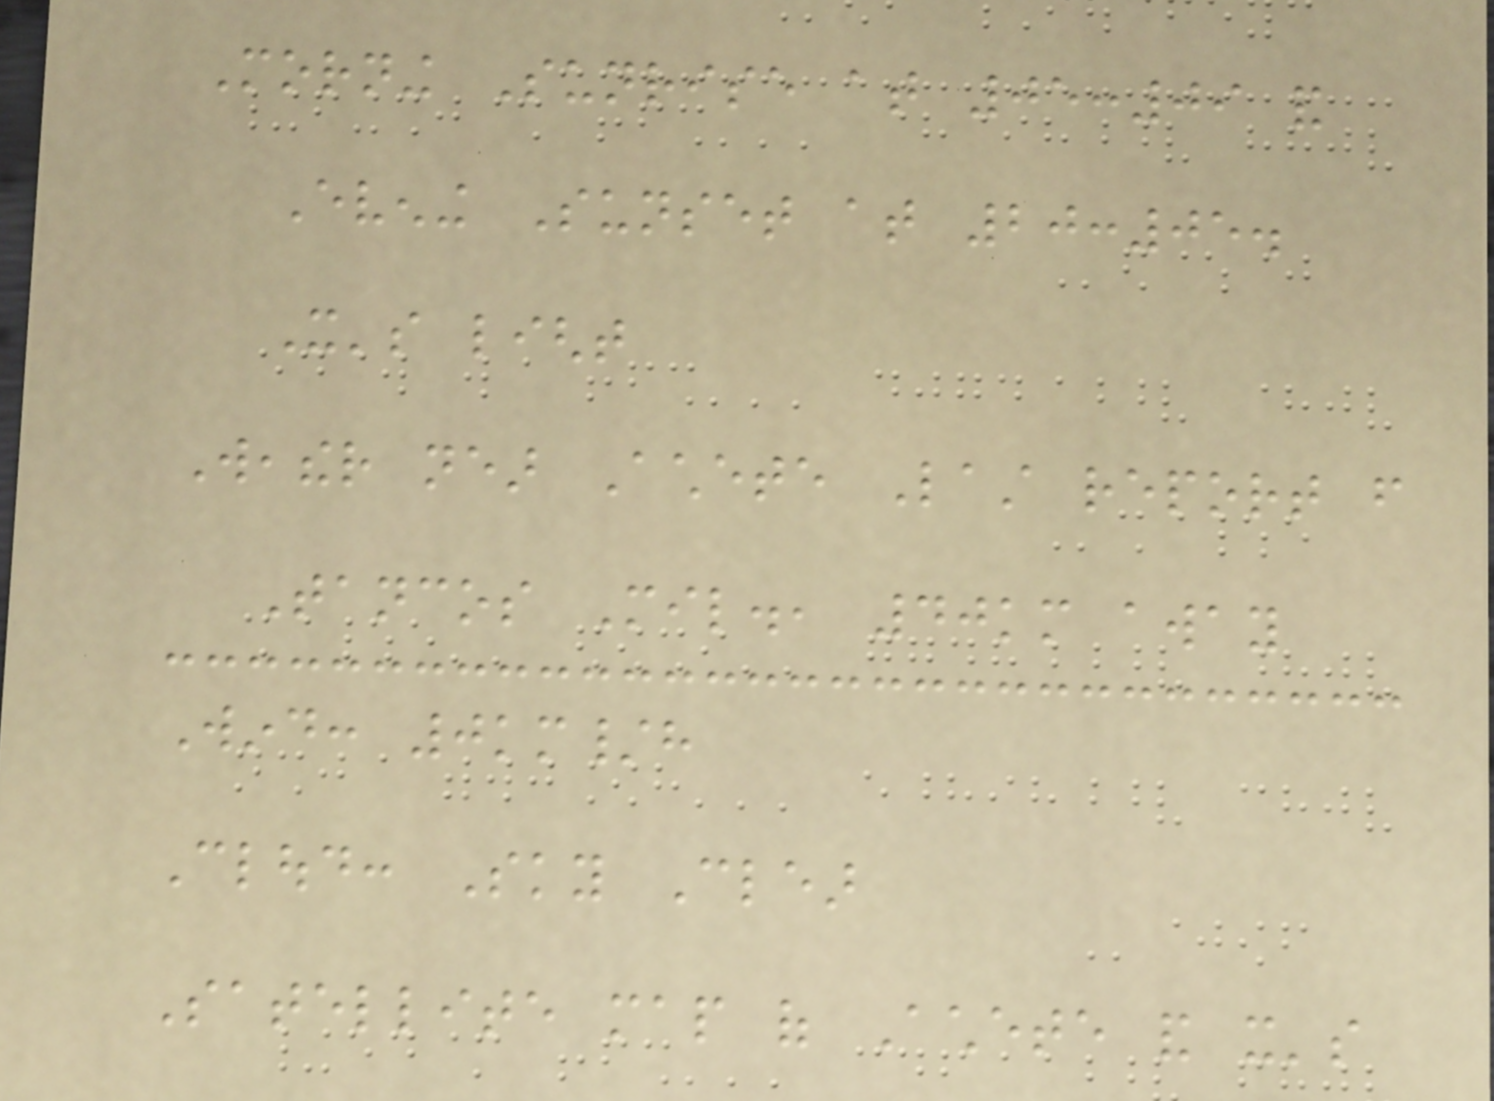Morning Sunrise at 05:09 and
Evening Sunset at 20:05.
It's light
Weather near Achete Last report from
Tancos Mil., 40km away
Wind: 0km/h
Cloud: Sky Clear
Satellite map of Achete and it's
